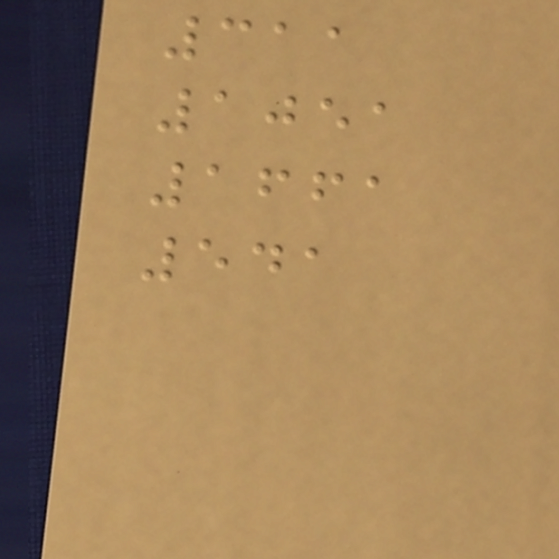311
1051
1661
541
